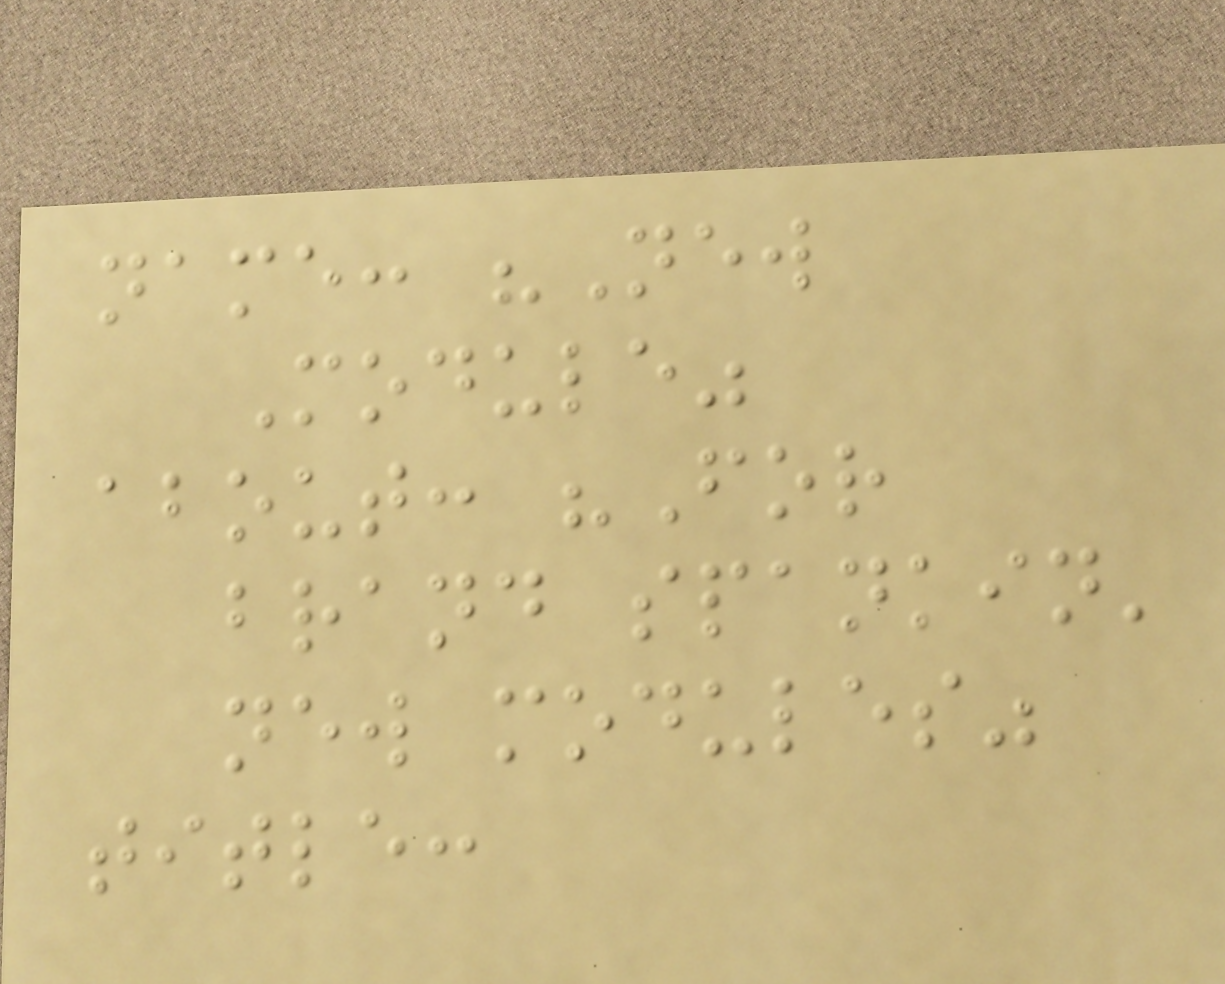name: "New
Module"
about: "For
brand spankin'
new modules"
title:
